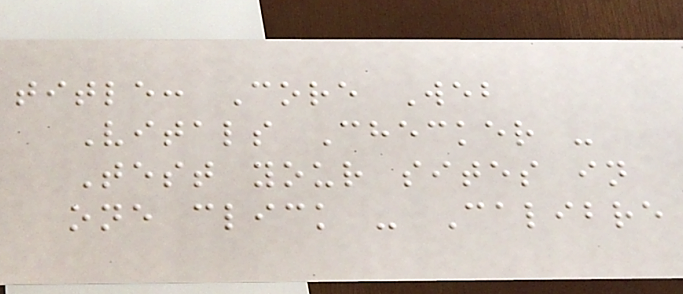title: Core Web
Vitals Checker -
Test your sites in
one click - Calibre
